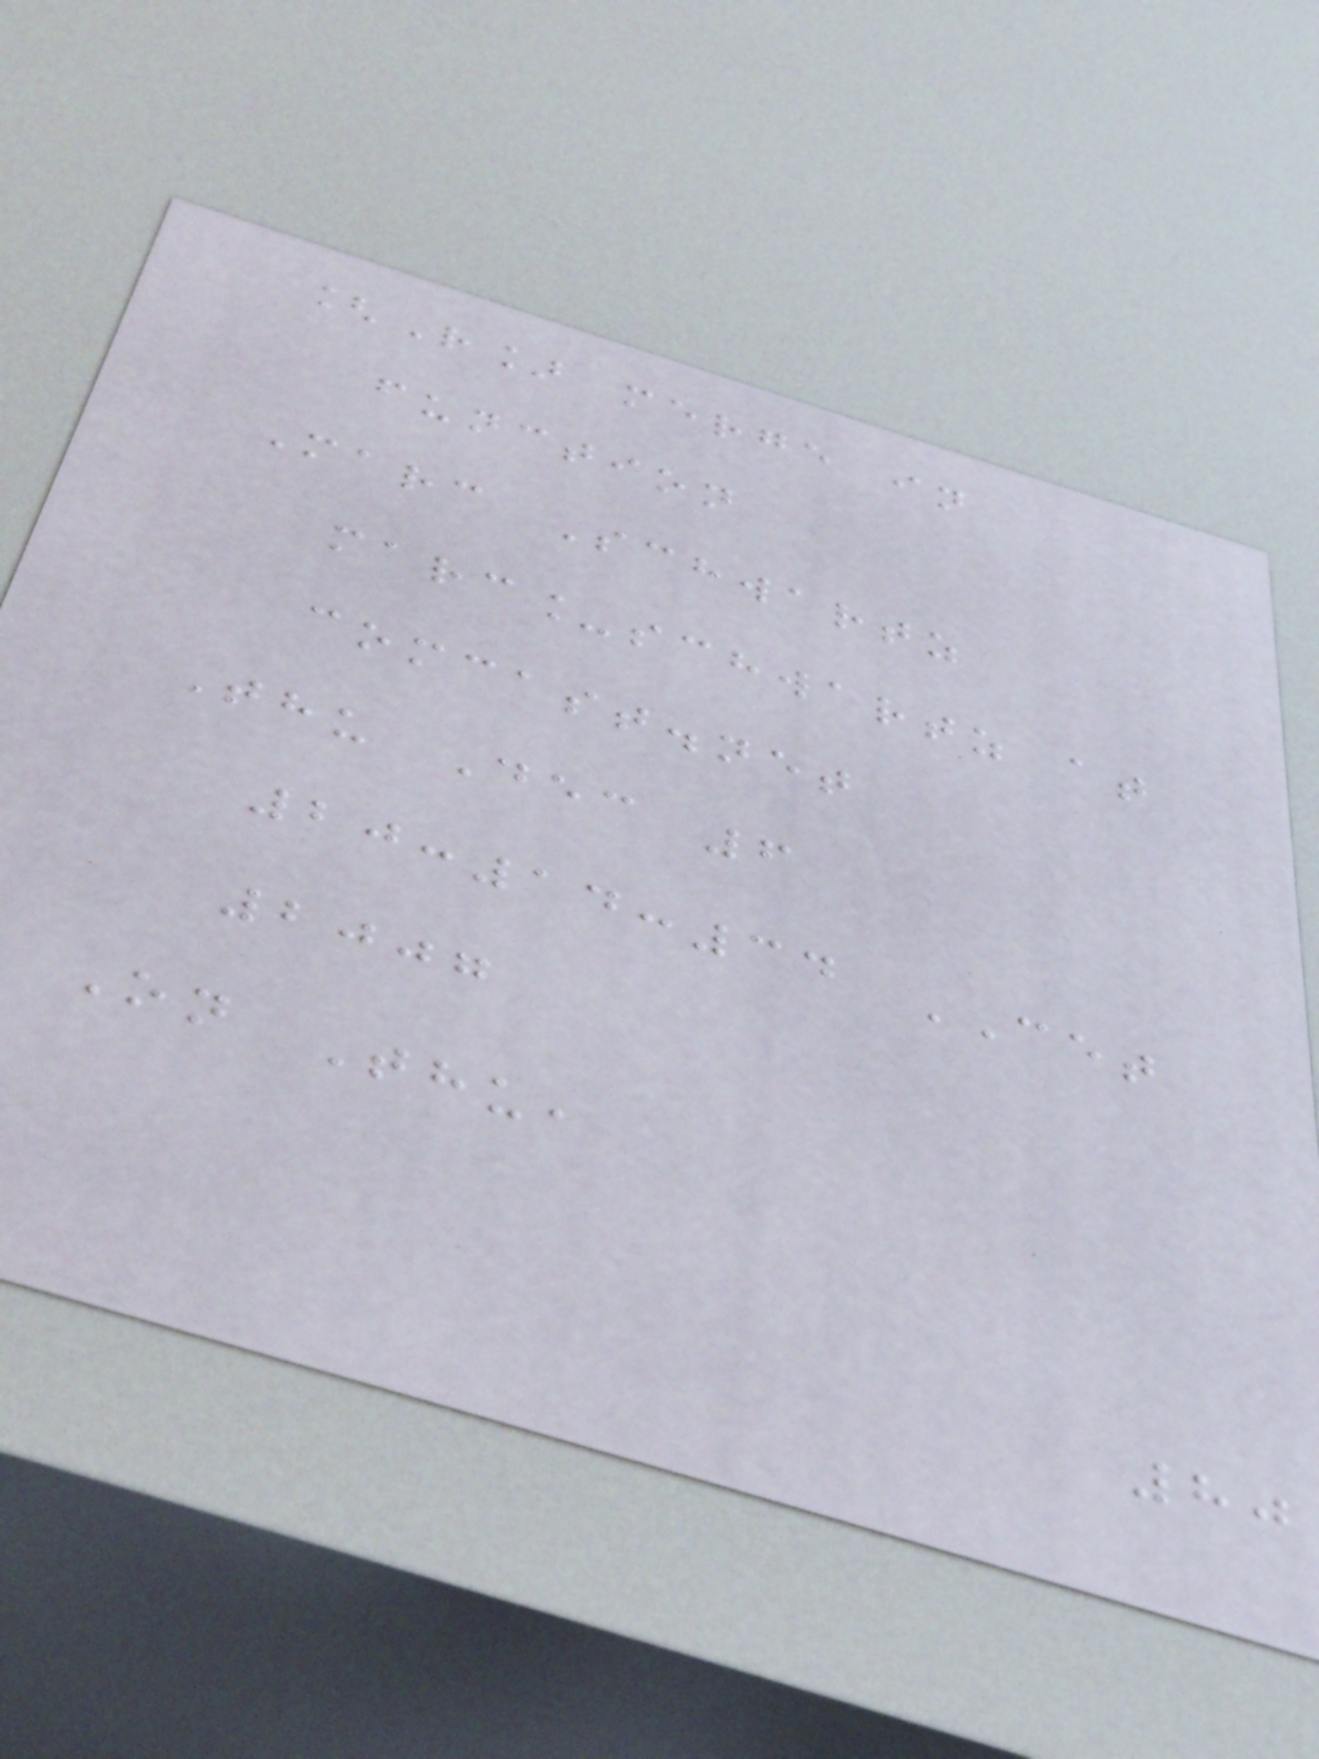[R] merge in
function
Marc Schwartz
marc_schwartz at
comcast.net
Thu Dec 6
20:14:34 CET
2007
On Thu,
80
